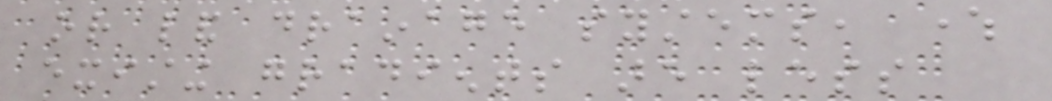or land drainage systems, where
existing gradients are less
